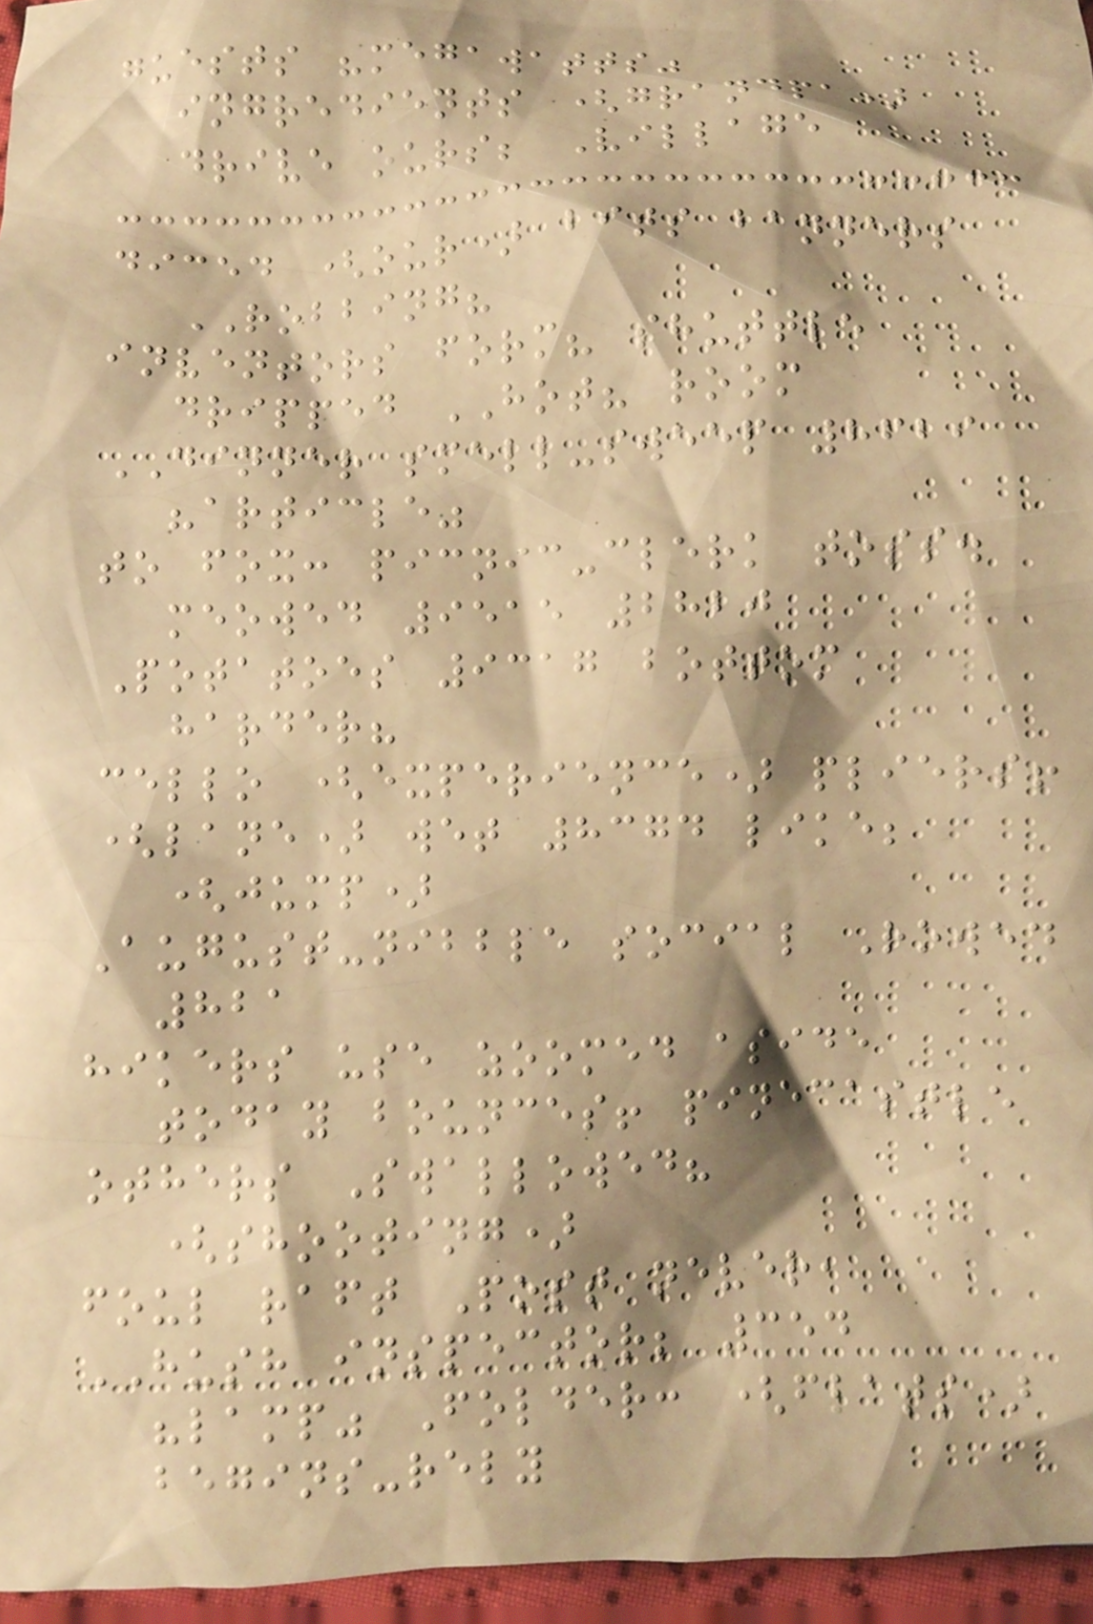guests "megawatts"
ingredients (grandpa)
drive ours; Village
diced (our) bits banners
ROBBING?
inventors form? shuttle
dripped HOT? room
DINNER smell-sweep 8629
"article"
to fox: picnic-clerk toss.
meowed 9515 2820
Potatoes 9317 bottom
harder?
cello (experience) pliers!
(lane) wet 8374 like;
(jump)
August-nibble social Rowed
821
hikers use zoomed aside
today bounces! pinecastle
others Swallowed?
(shooting)
foul raft Post never,
HUSH inspector; 354
"lamp" Folder: (flats)
begins-rely
